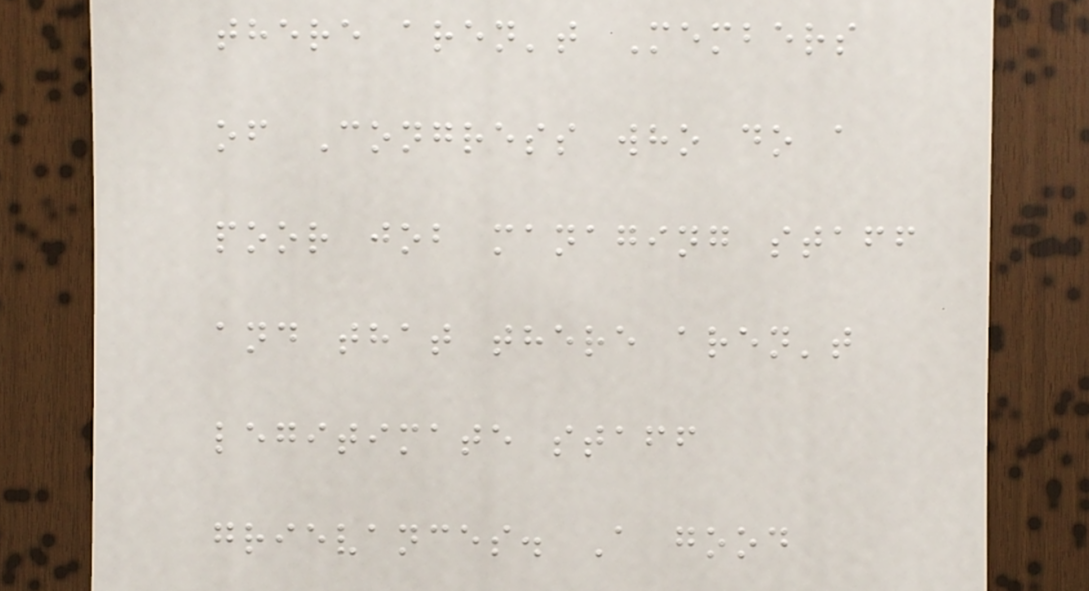there aren't Members
of Congress who do a
poor job managing staff
and that there aren't
legitimate staff
grievances. A good
